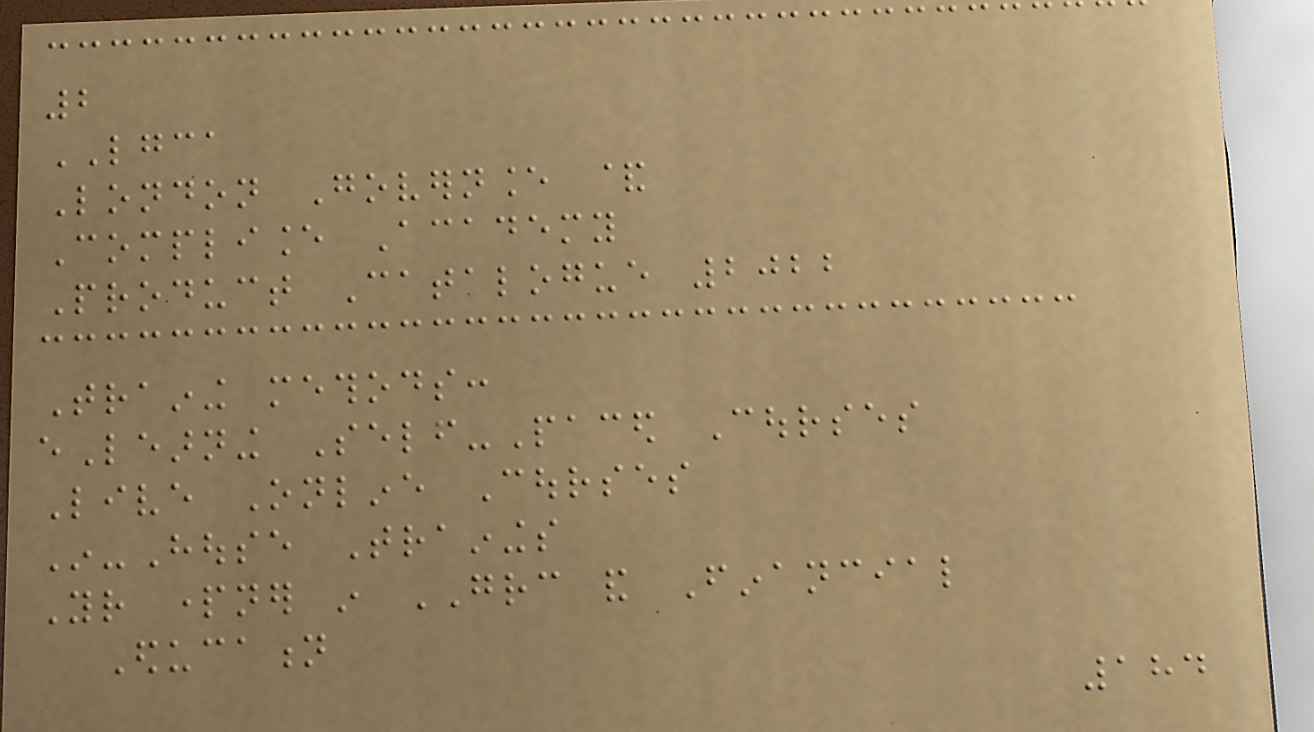2
LGCA
London Governance &
Compliance Academy
Product Catalogue 2022
Training methods:
eLearning Self-Paced Courses
Live Online Courses
In-House Trainings
Your partner in GRC and Financial
Education
184
